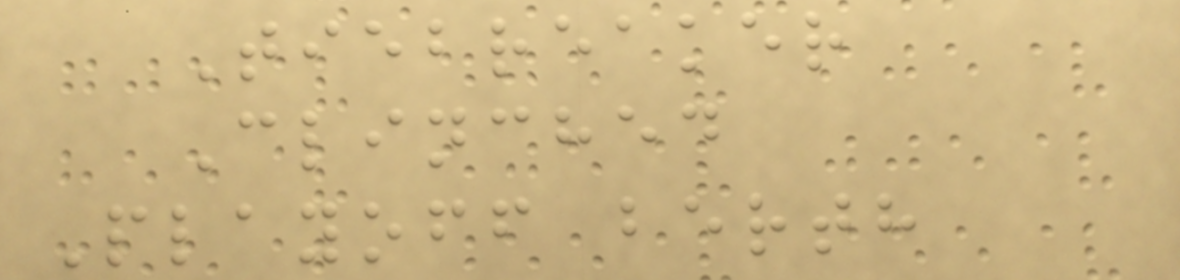Tiebreaker
Clinched
Playoff berth
